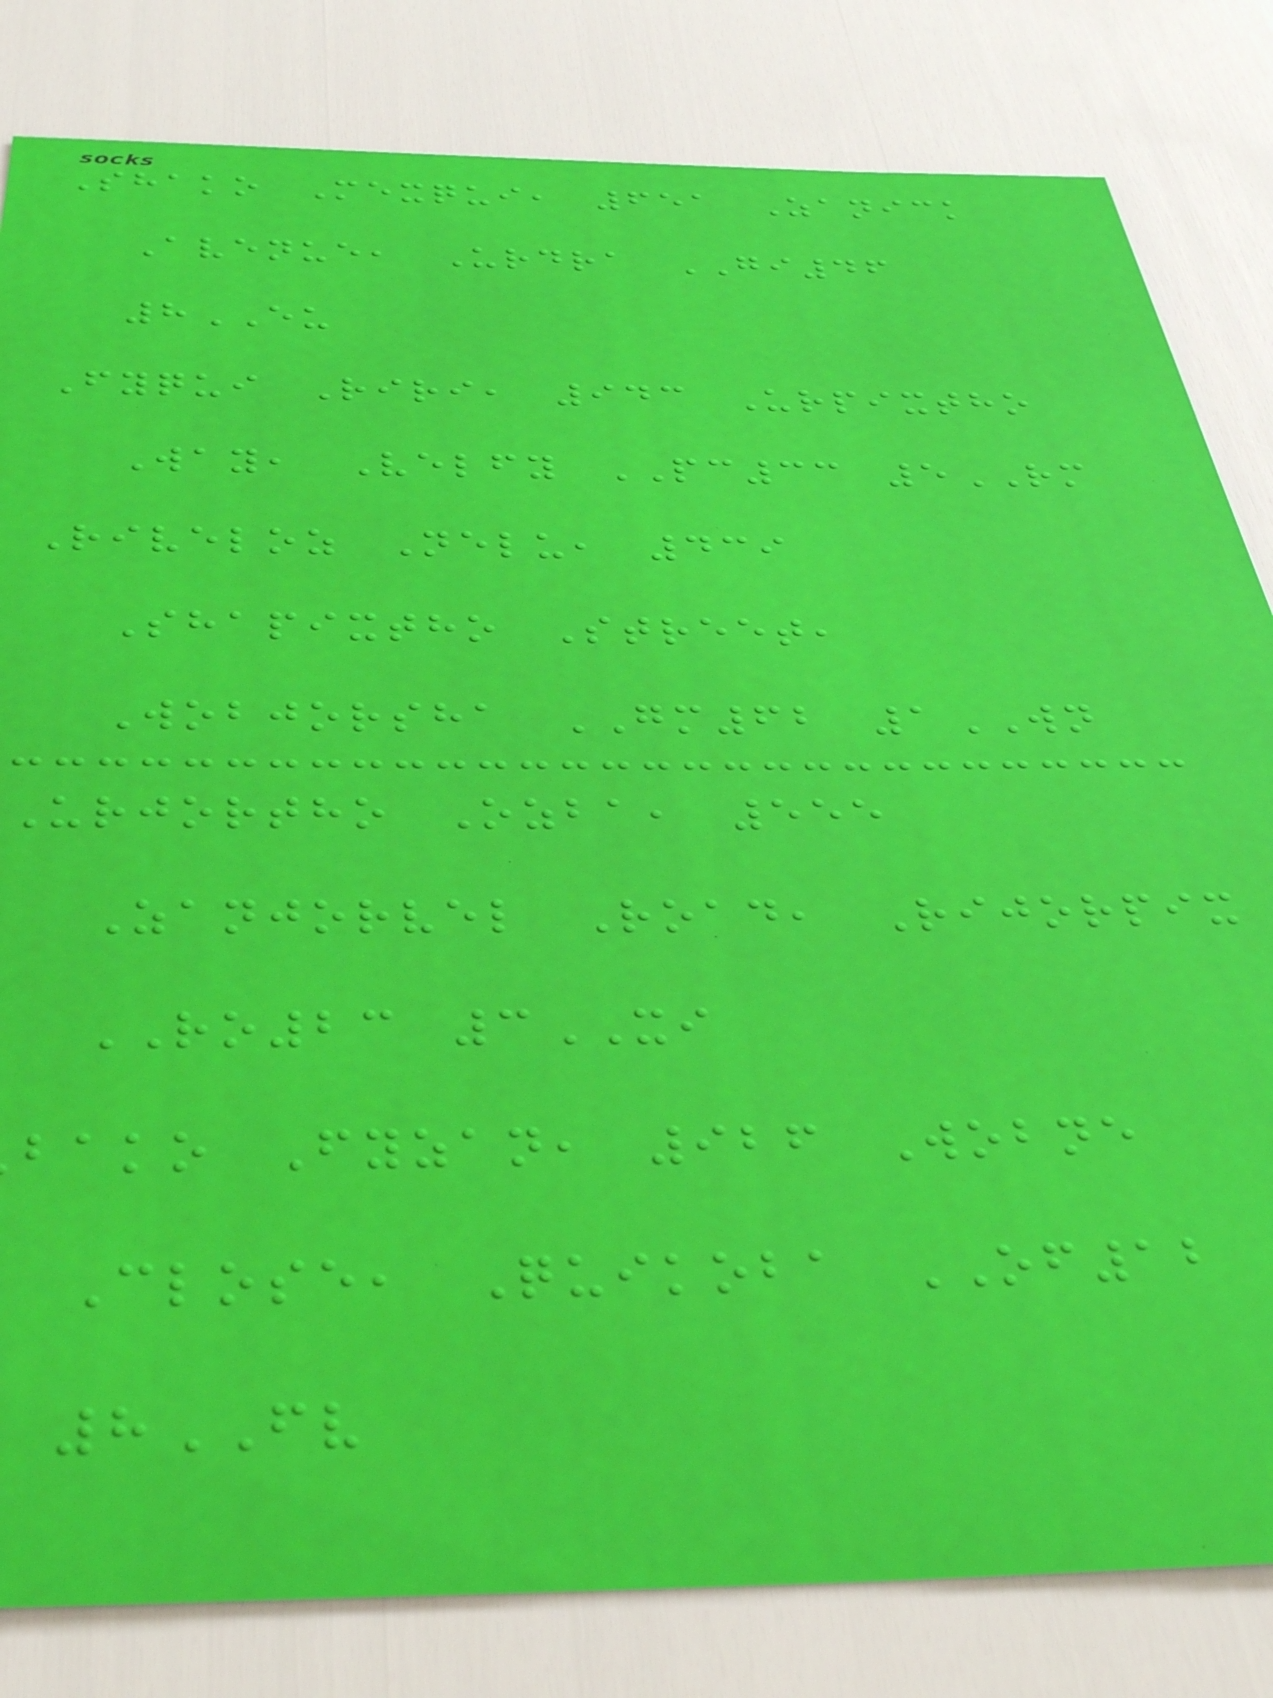Shako Mexqui, 651 Zanick
Avenue, Urdra GI46
8EU
Fyqui Riri, 943 Urpixtho
Way, Velfy PC33 5RM
Riveloz Nelu, 439
Shapixtho Street,
Wobjorsha GM62 1WN
Urjortho Ozba, 555
Zanjorvel Road, Rijorpix
RO23 3XI
bako Fyzan, 926 Wobne
Close, Quikoba OF12
8FV
